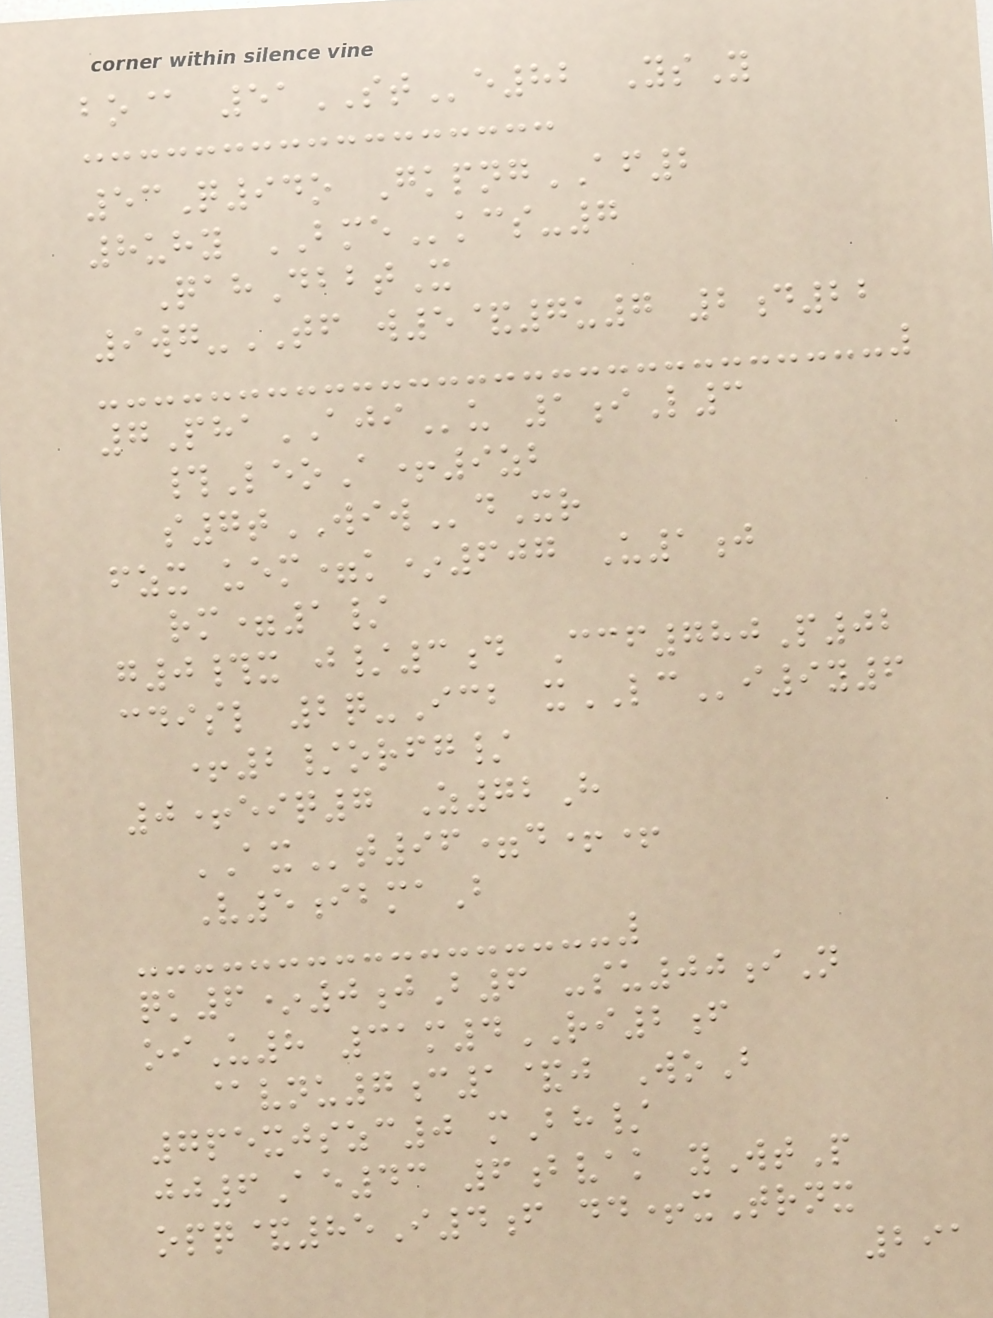bo@ 51STe82 YsY
53Q94o GkpngAF2
8uhy BMEkcs-7
QahDbbtX
9wg-TF w5&7u7 2d22
7PhaAJIu 1iL3
#LeoA+9zb
s7tWIWdXr
fzx uem=k*607 U1j
rm=1/
g0#x j/3d Ccf780P02
cdisl 2q-Icb xLCi9y6
+2/orfg/
0+eiq7 Z72H
AXt96=d++
V5ibmaB
qk6*0jB6 -su00iN
oiU8 31m4RI2f
@vnu7c1&j WoB
7pexjszc0 mBh/
jj6Ae43 6bvak yWtP
opq&85I4f dd+xTrnx
291
